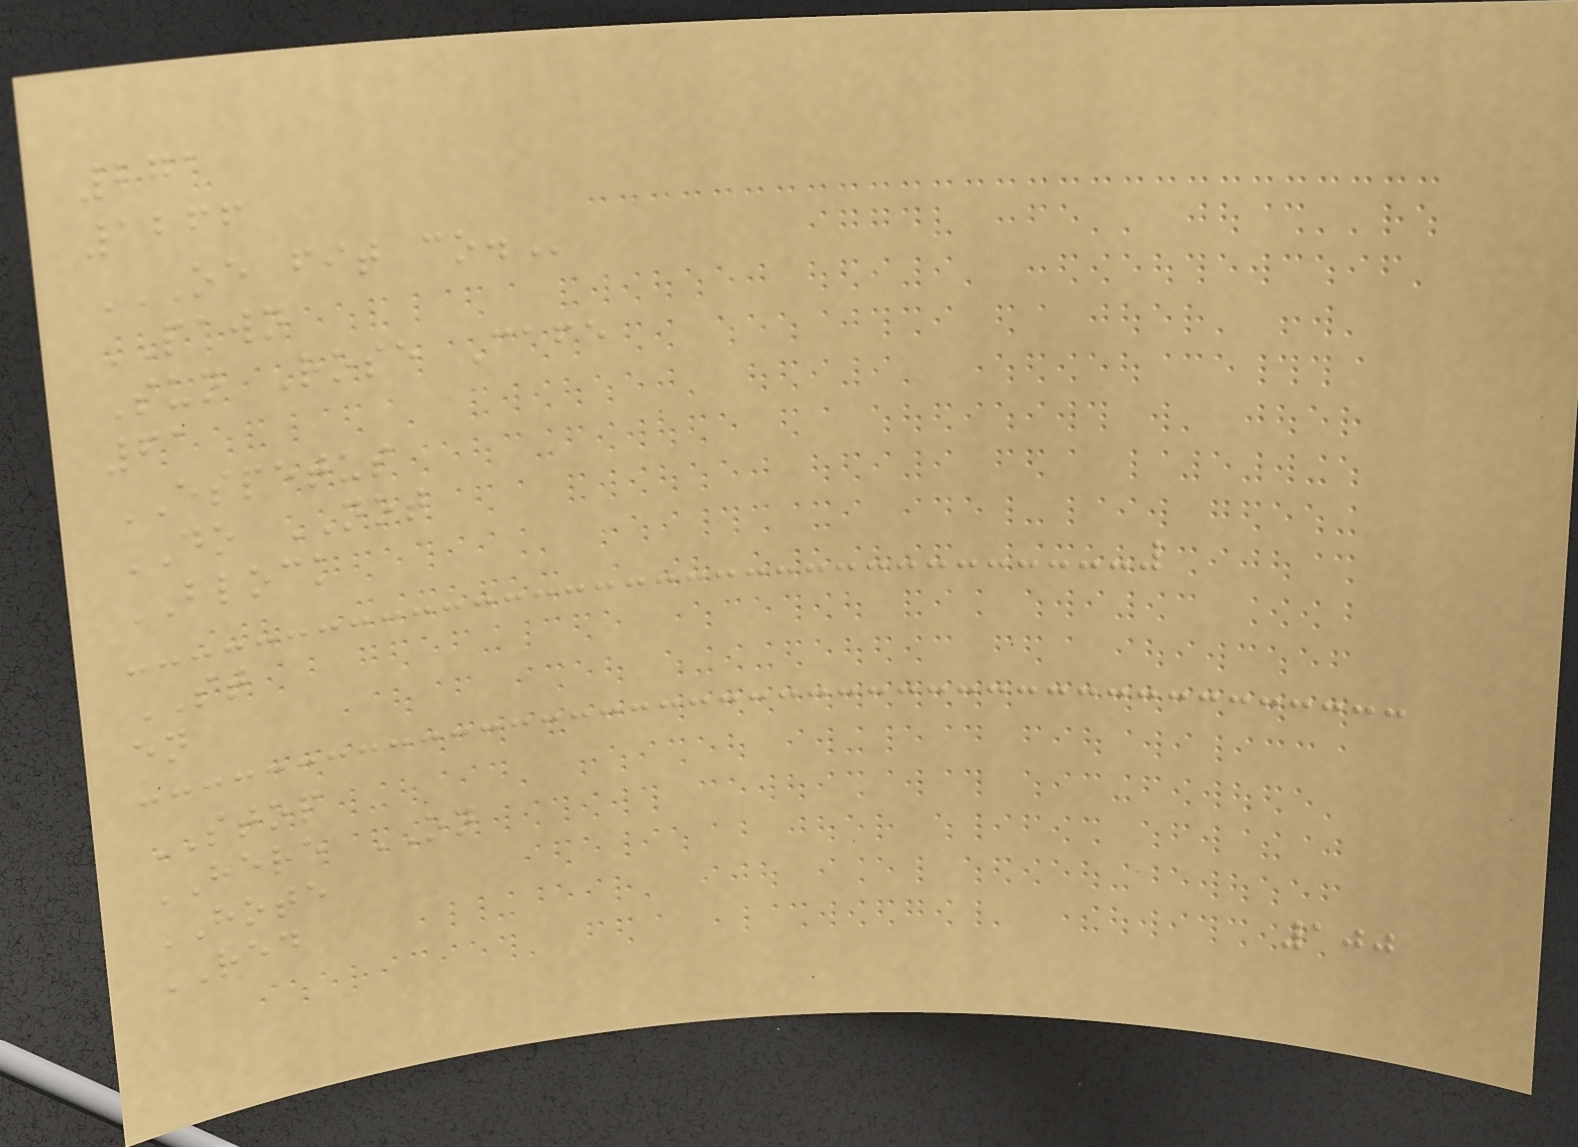271
1266
OE FIT CO.
PAWN
Sun Rose Cafe
61
ESPETUS
DO NOT
BLOCK
ST
en
STOP
HERE ON
HOTE
RED
100
